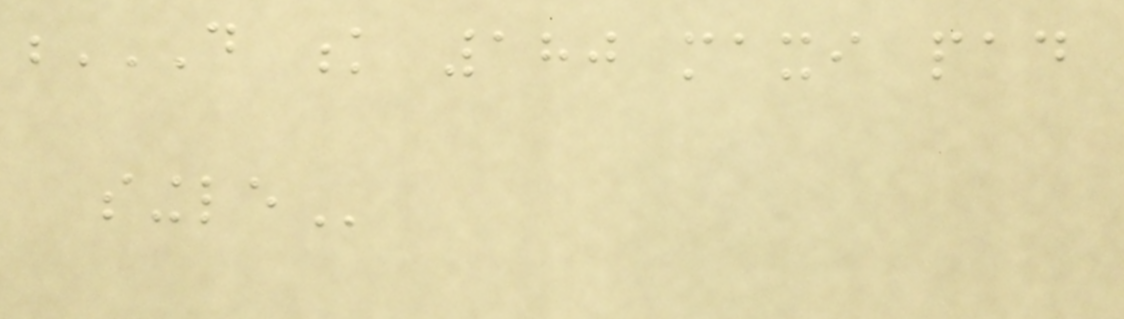D K 180 MAXI PAD
SINGLE
